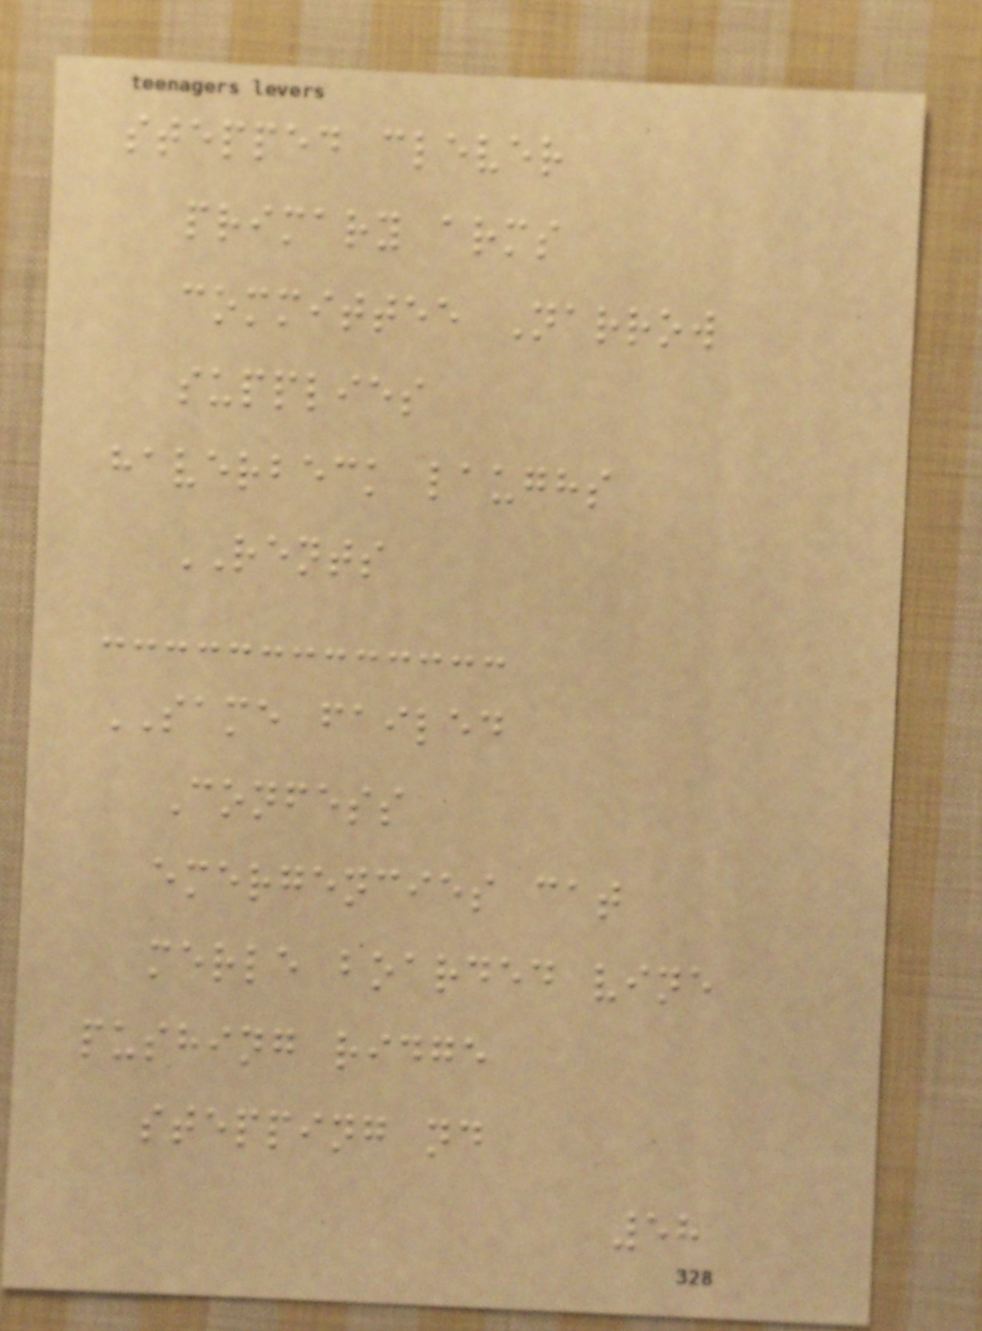stepped clever
primary arms
committee Narrow
supplies
haverbeck laughs
RENTS
SAME failed
Confess
emergencies cat
merle boarded vine
pushing ridge
stepping nd
58
